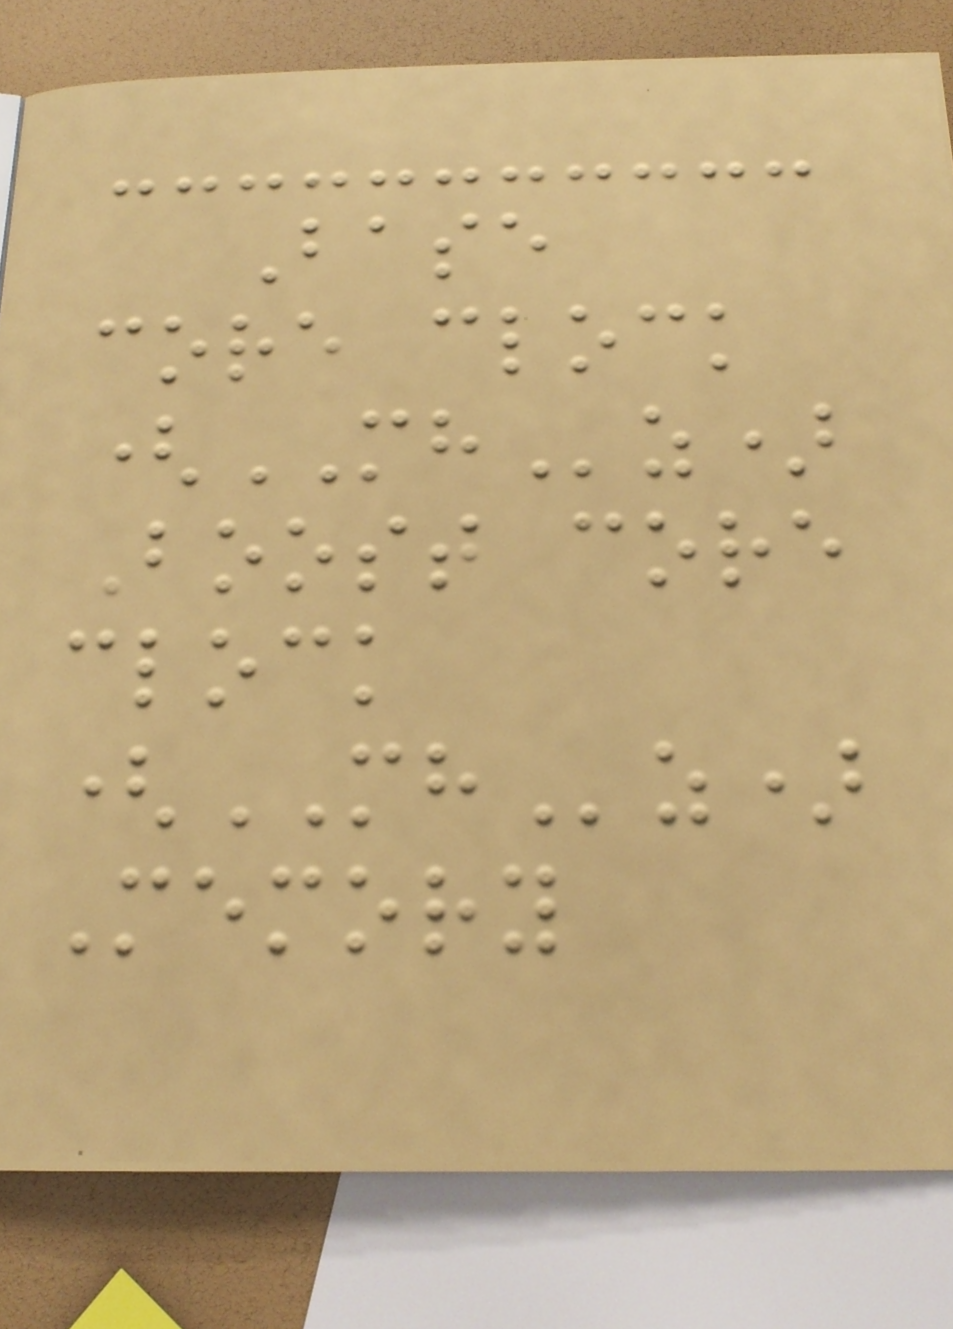Base
core clock
(MHz)
Boost core
clock
(MHz)
Memory
